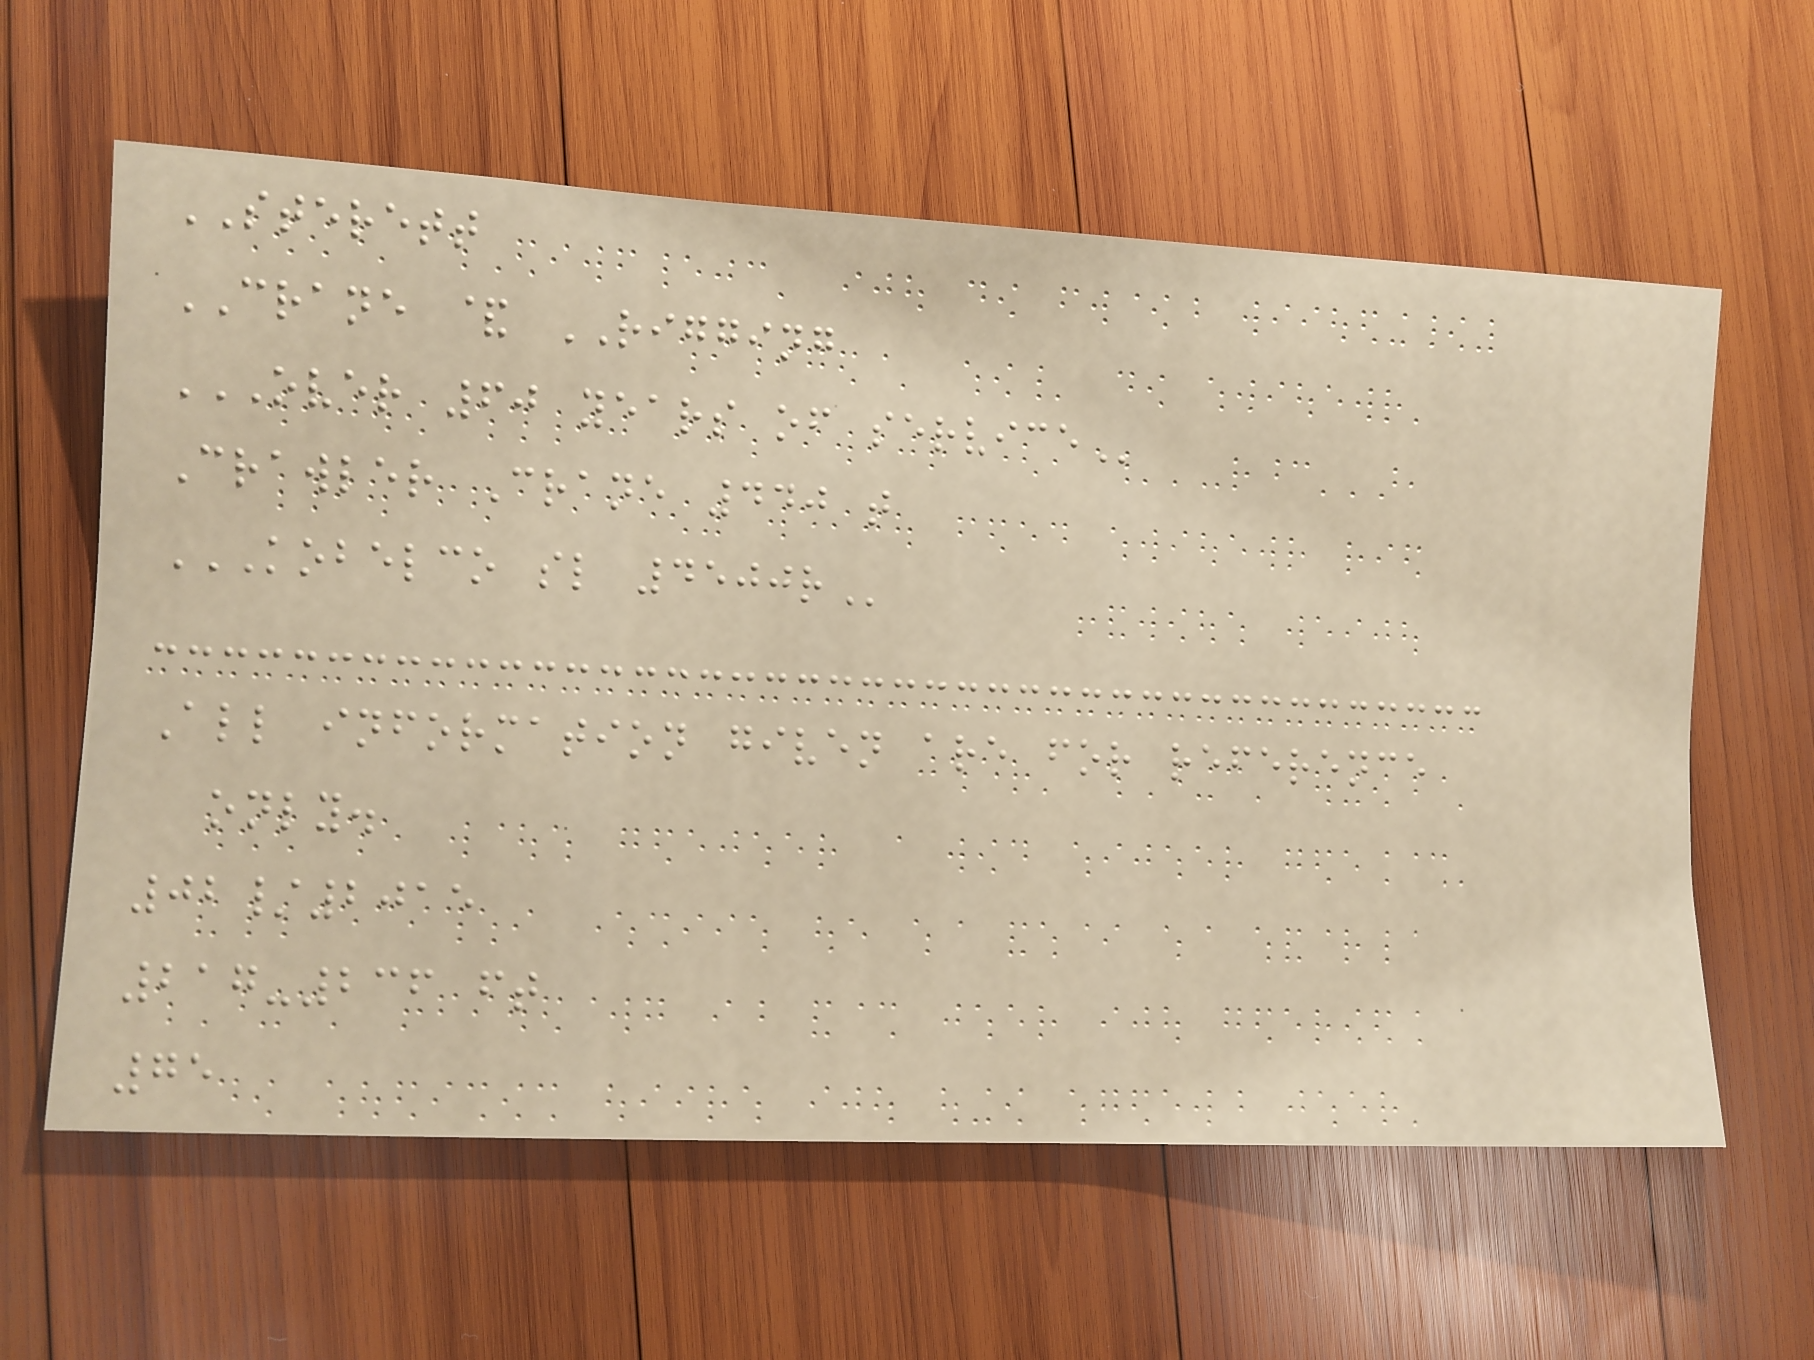STERETT
CRANE & RIGGING
OVER 60 YEARS OF SERVICE
Crawler Crane 440 t
KOBELCO SL 4500R
All information given are for reference
only.
02/2015
217-236 ft
75
